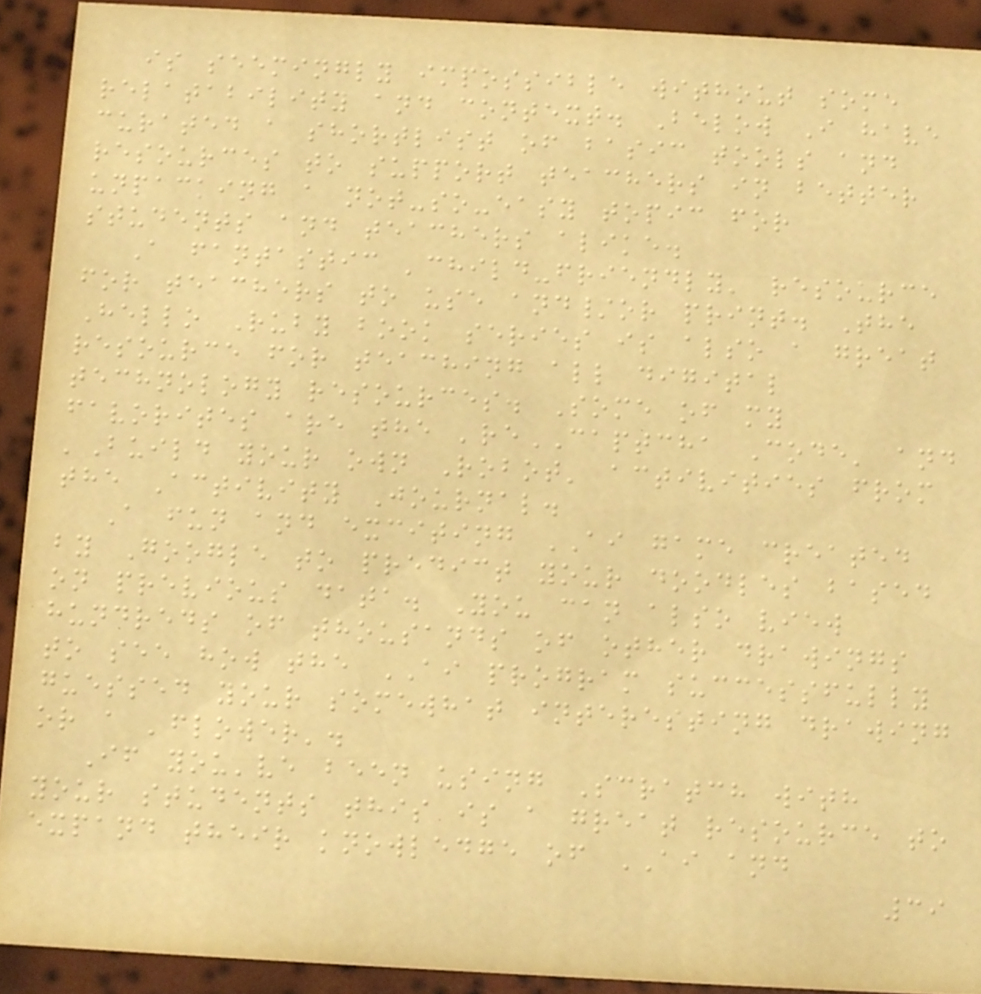is seemingly impossible without some
relatability and context. Below I have
curated a shortlist of basic tools and
resources to support teachers in better
unpacking a not-so-easy topic for
students and teachers alike.
A fantastic 'child-friendly' resource
for teachers to use and/or print. The
Hello Ruby book series is also a great
resource for teaching all digital
technology resources. Some of my
favorites are the 'reCAPTCHA Code' and
'Build your own Robot' activities from
the Activity Journal.
A fun and exciting AI game created
by Google to predict your doodles based
on previous data. You can also view
hundreds of thousands of other drawings
to see how the AI program successfully
guessed your somewhat interesting drawing
or a 'flower'.
If you've been using Scratch with
your students this is a great resource to
expand their knowledge of AI and
39
